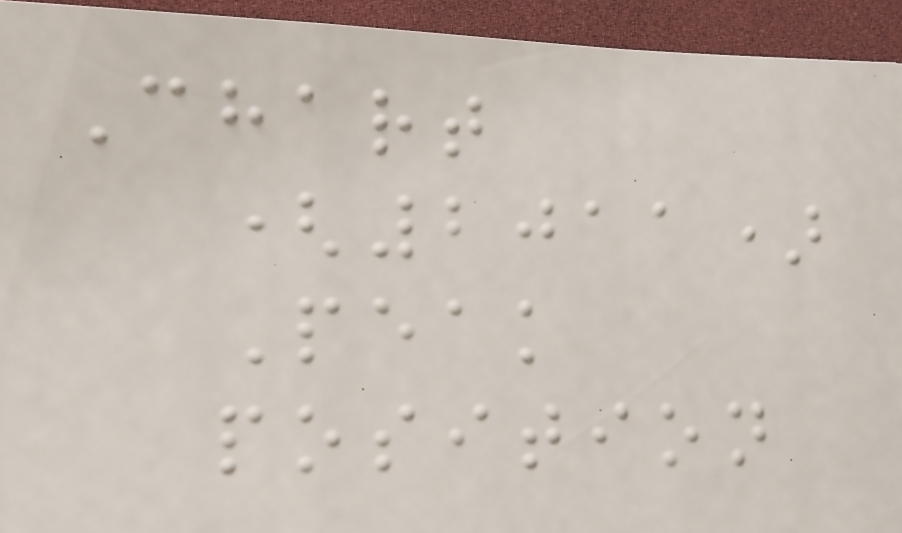Chart
(2011)
Peak
position
